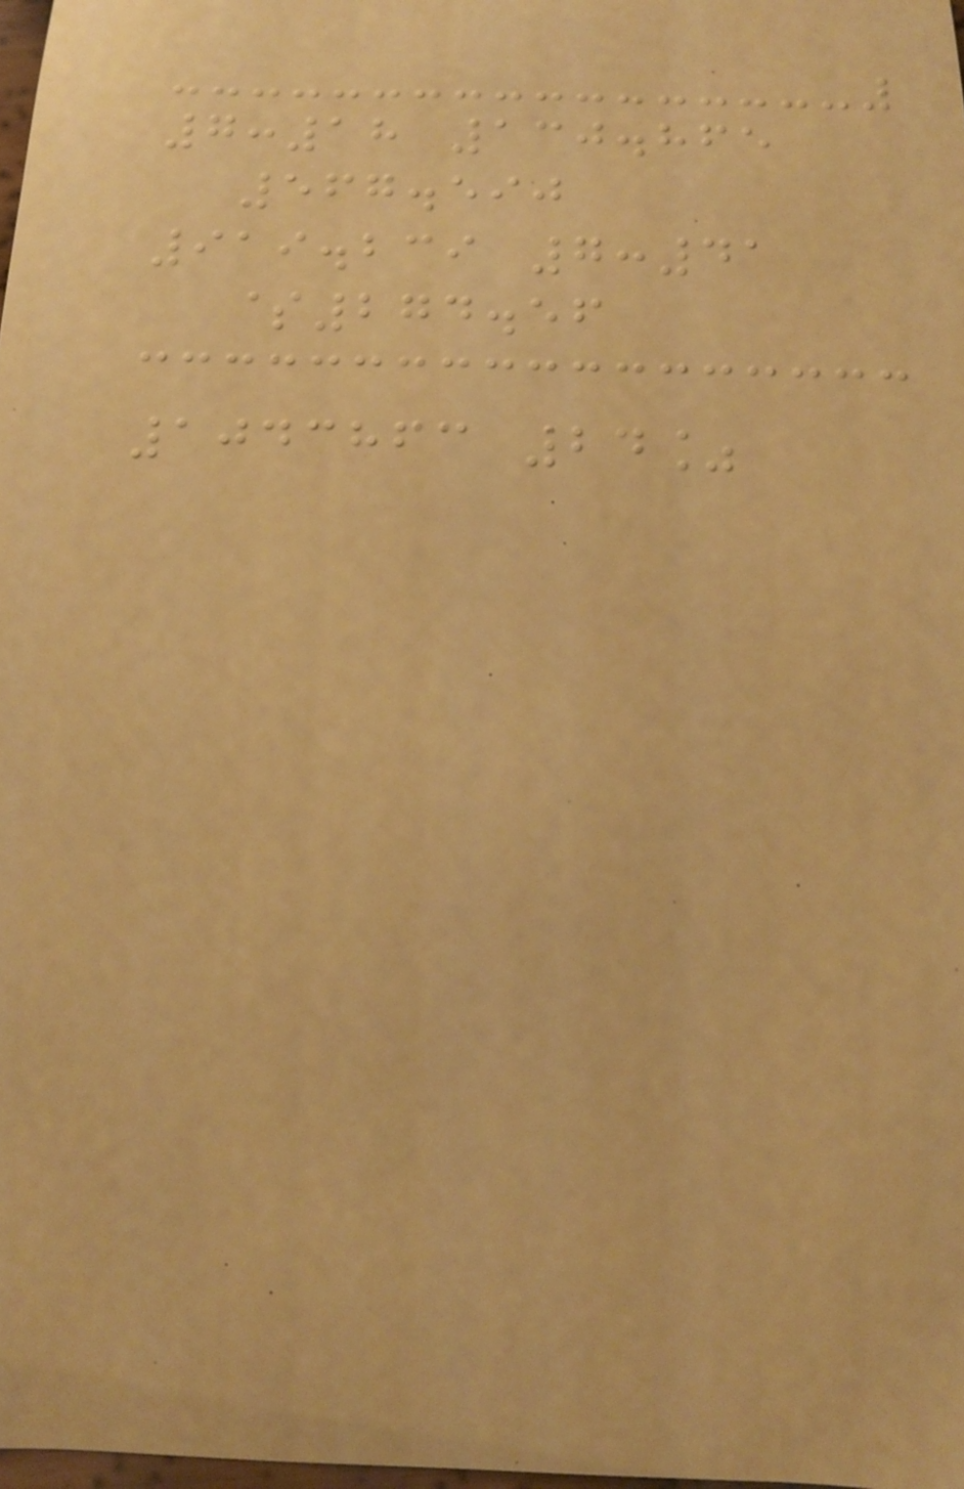7:18 130.865
567.590
919.239 7:41
$274.56
1043863 24%
